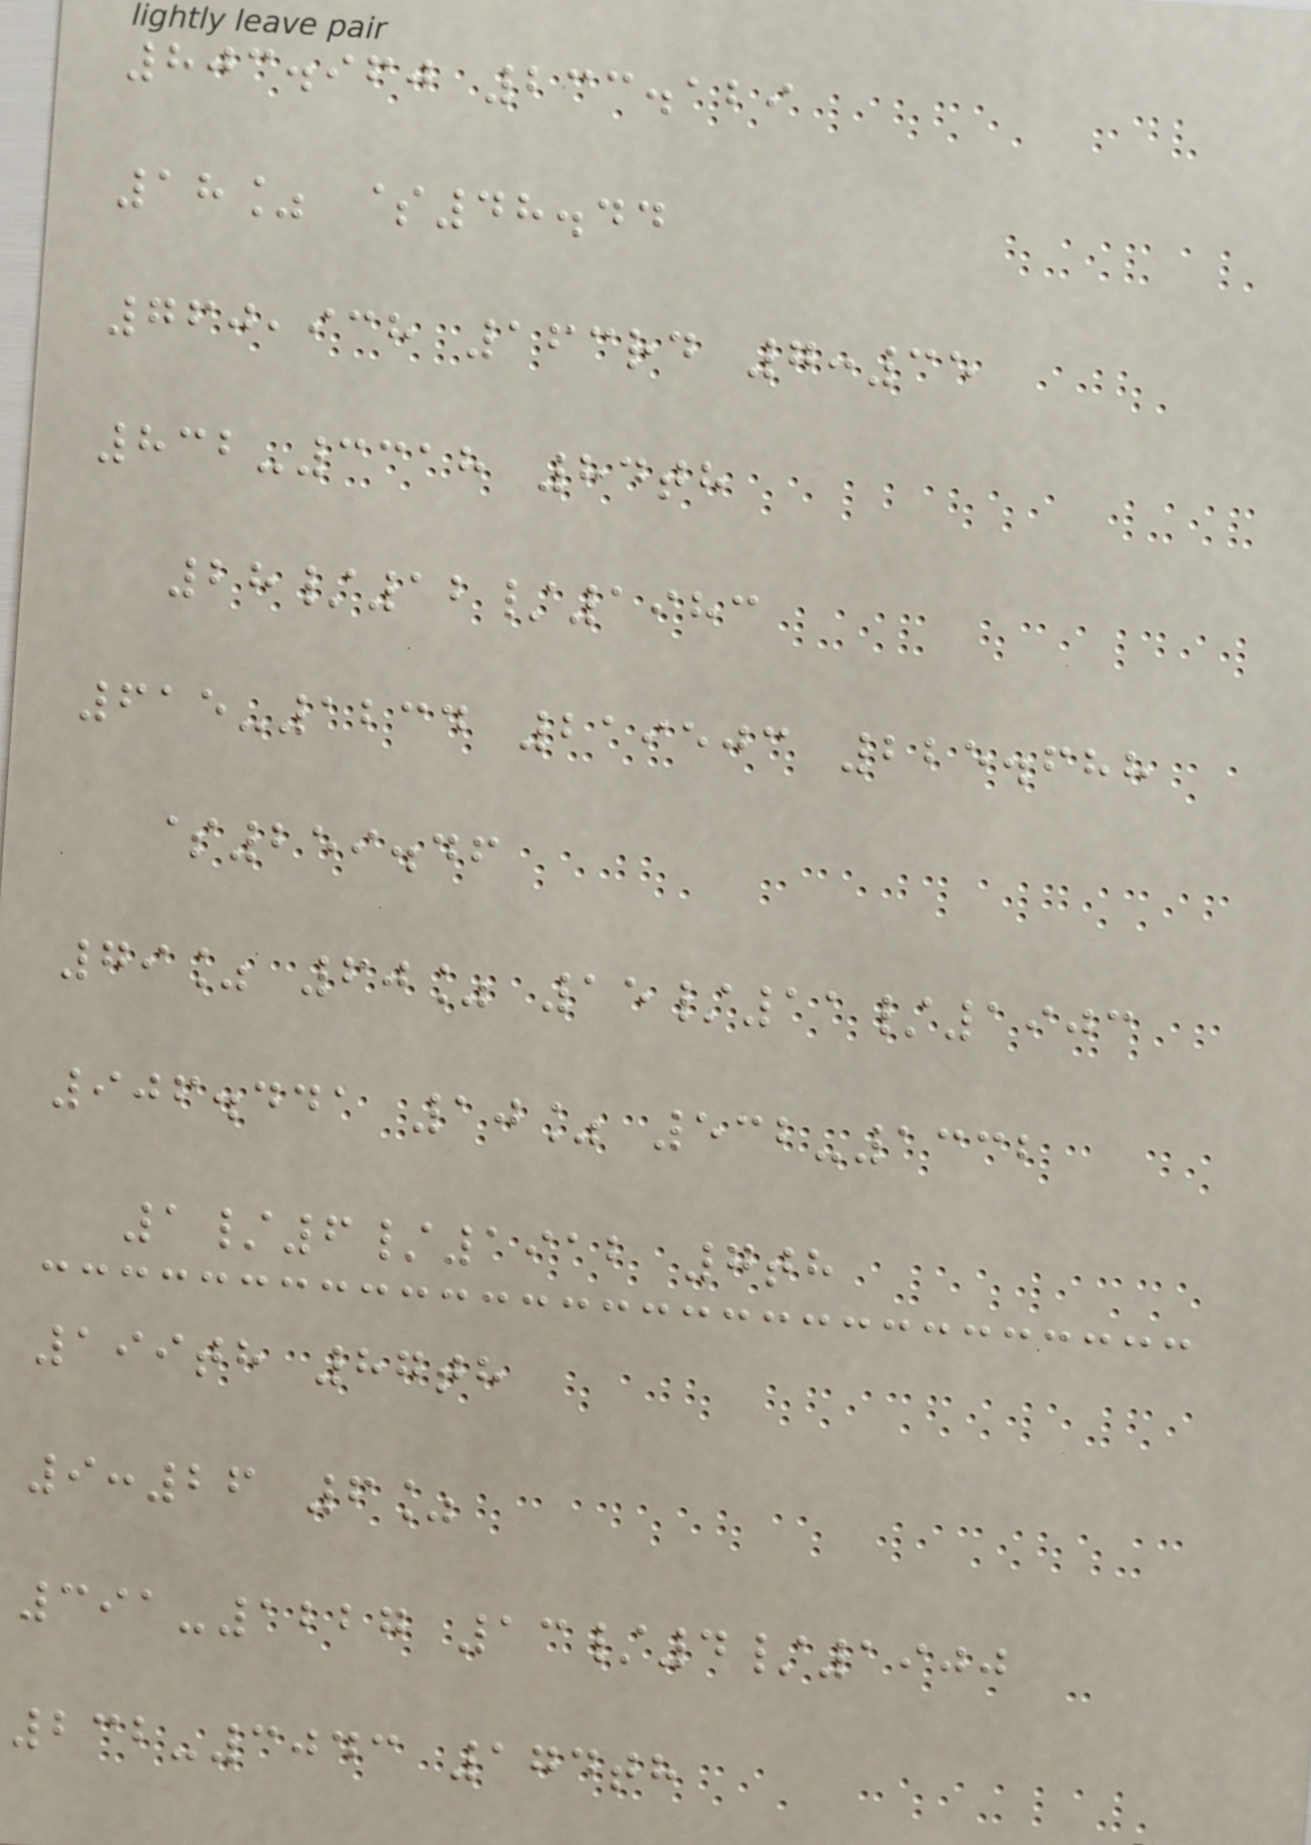803.960 233.129
18% $48.44
760,938 163rd 7:35
832-3318 84th
28/12/1983
615-1234 219503 225.688
$259.46
79% 60% 15/11/1903
906.441 10% 532-1332
1/6/1912 7th
199th 87th
9:26 6%
391-1227 13/4/1900
232-3043 174th
